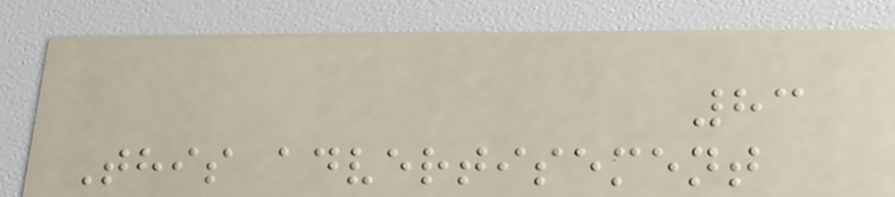83
This advertisement
